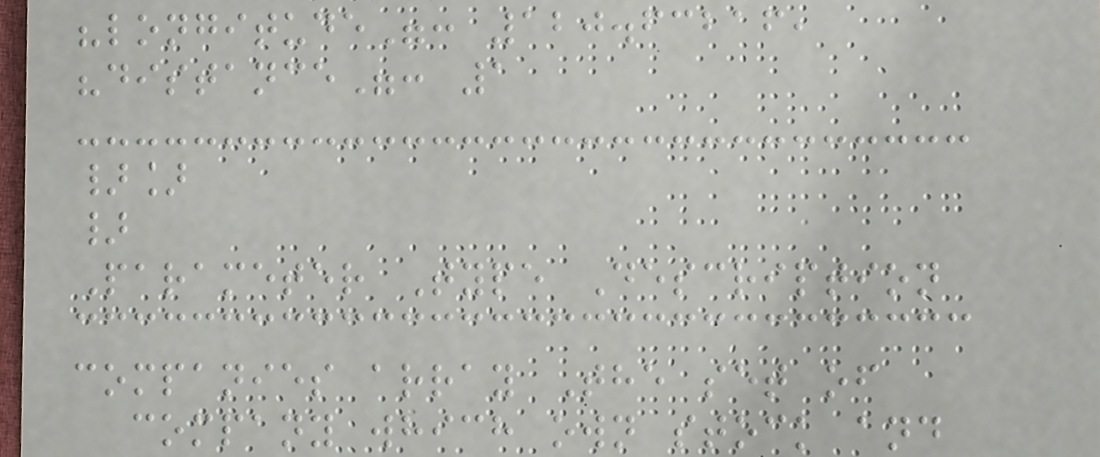"longitude": 120.63216,
"distance": 1
}]
}
Parameter Type Description
companies array The set of
company which own stock and
